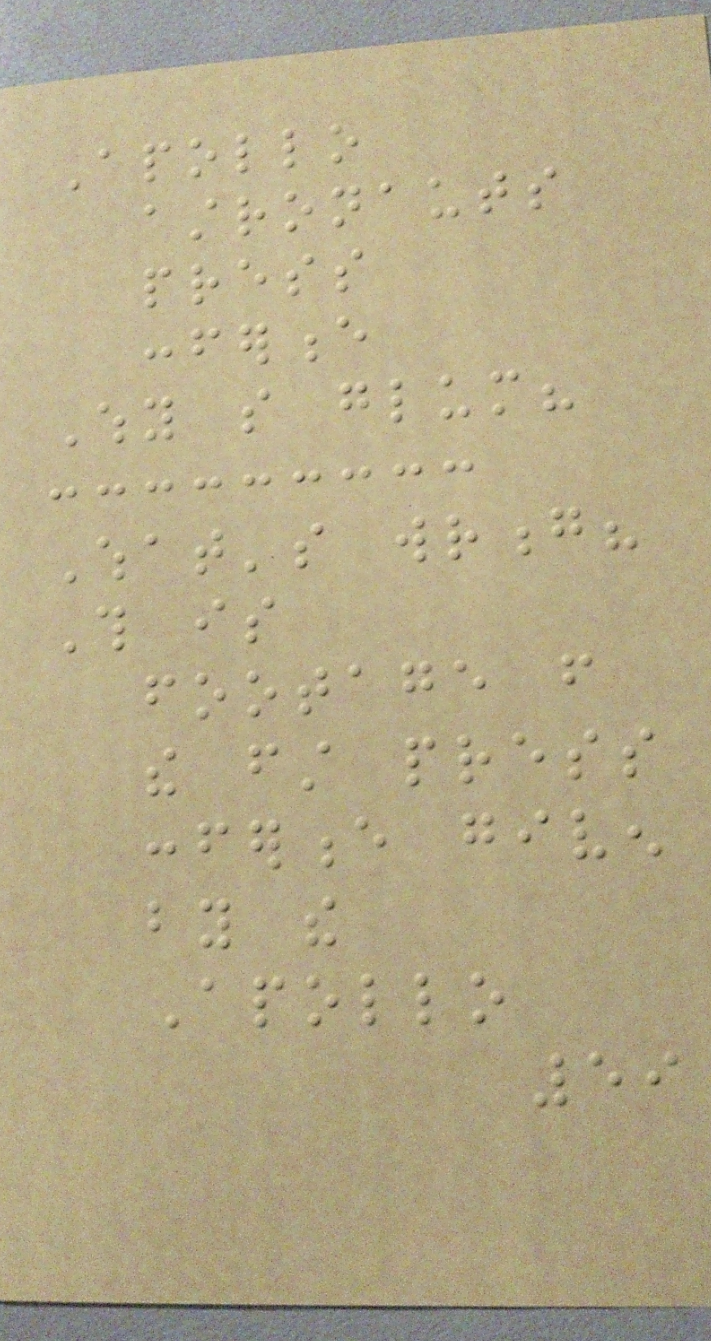Apollo
astronauts
press
conference
Why so glum?
What's wrong?
This is
footage from
the first press
conference given
by the
Apollo
59
